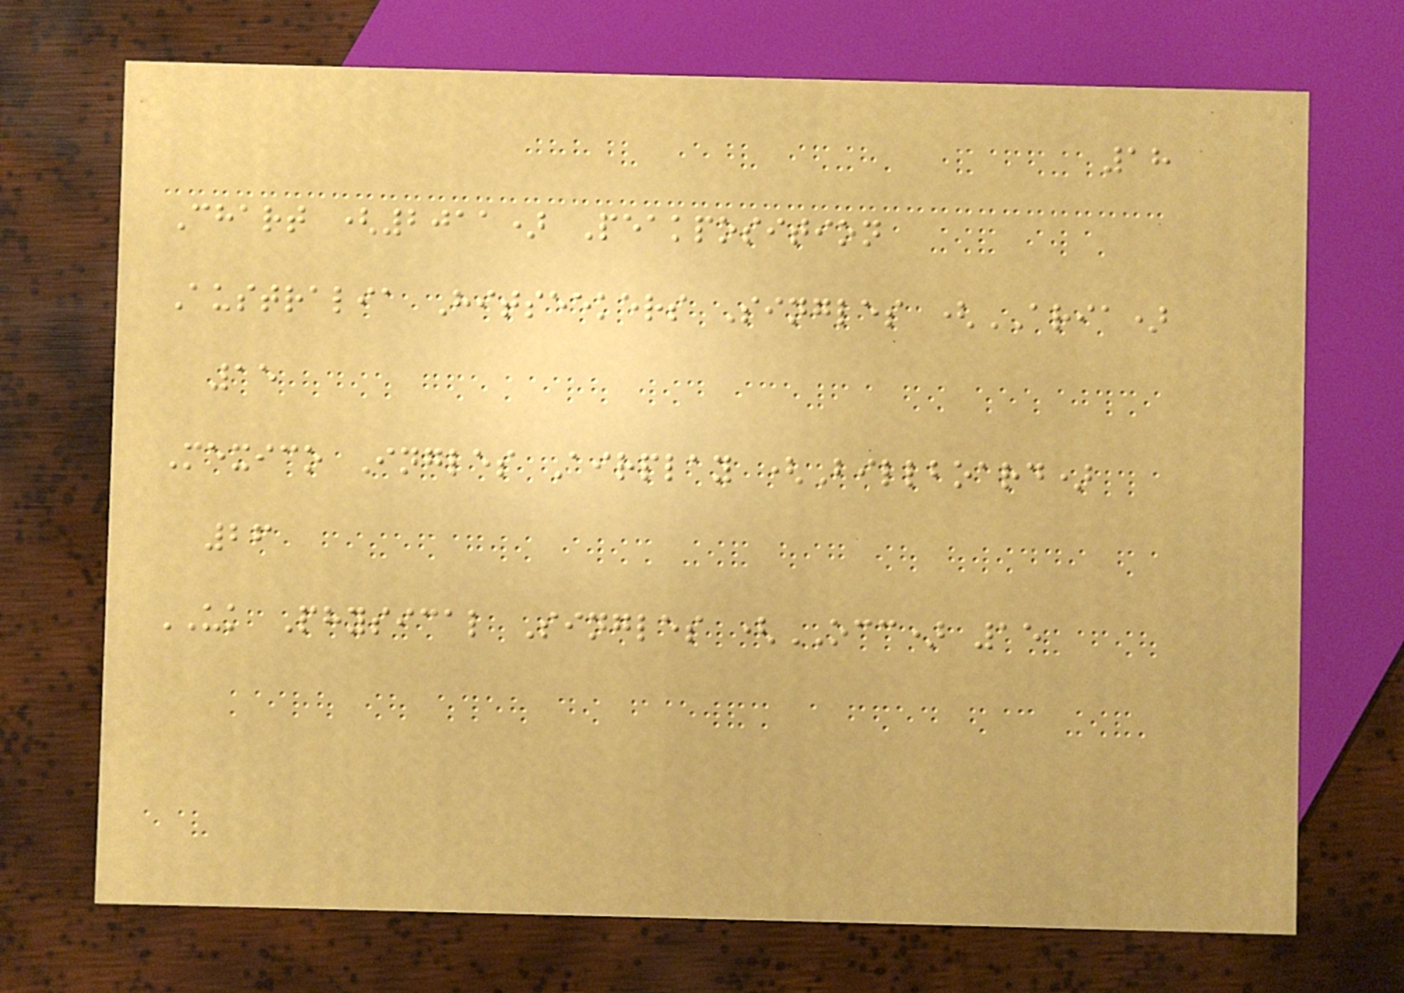18
Chart (2011) Peakposition
Australia Hitseekers Singles (ARIA)
15
Mexico Ingles Airplay (Billboard)
26
UK Physical Singles (OCC) 15
